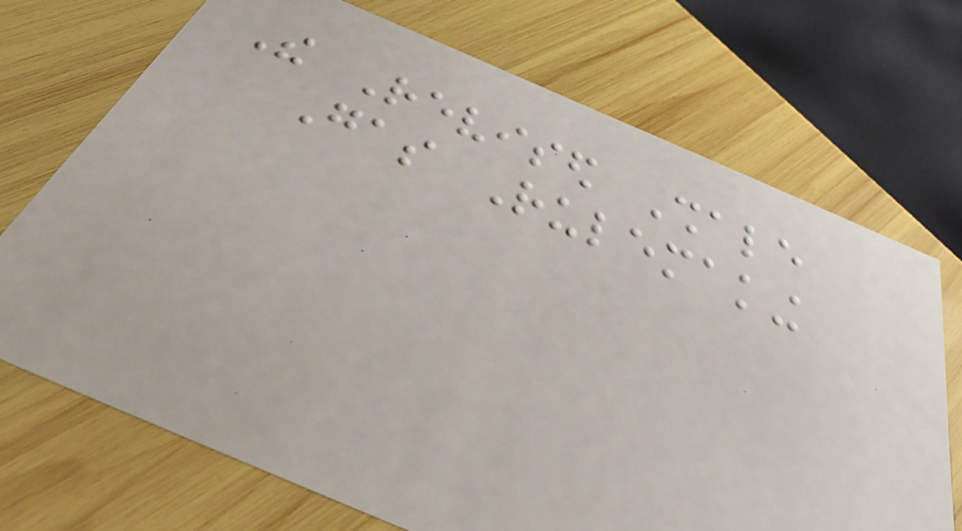The Revised Shale
Gas Rulemaking
